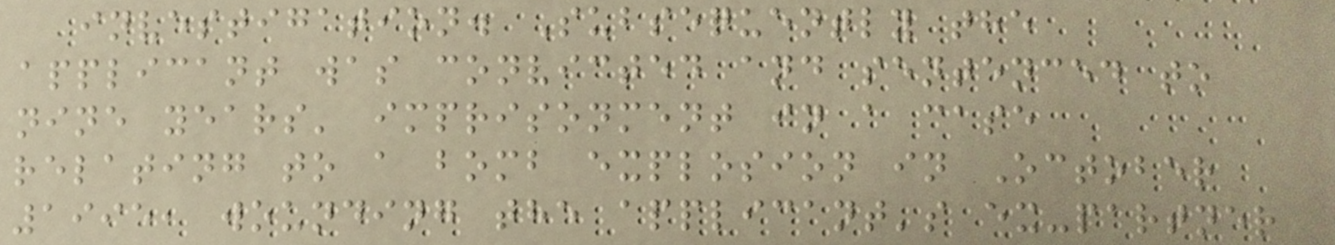investigation. Subsequently the
applicant was convicted and sentenced to
nine years' imprisonment in a case
relating to a bomb explosion in October
1995, wounding the applicant's ex-partner
